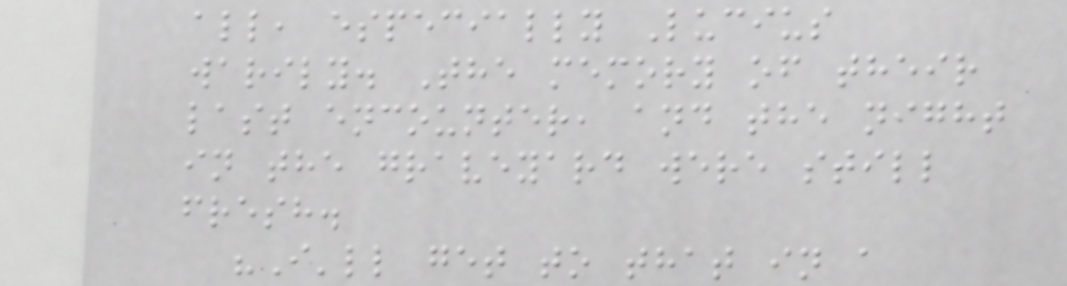all, especially Lucius
warily. The memory of their
last encounter, and the night
in the graveyard were still
fresh.
"I'll get to that in a
